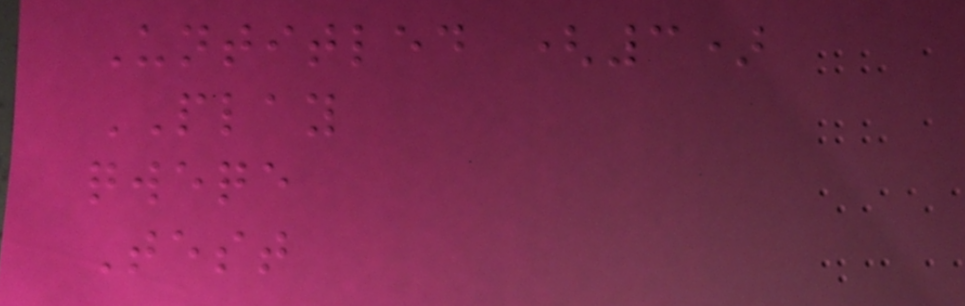Untitled (3)
PLAY
qweqe
Test
